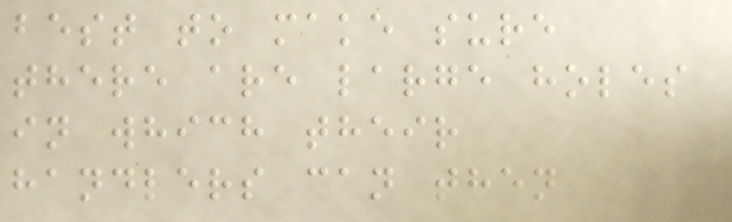best to make sure
there are large holes
in which their
handlers can then
